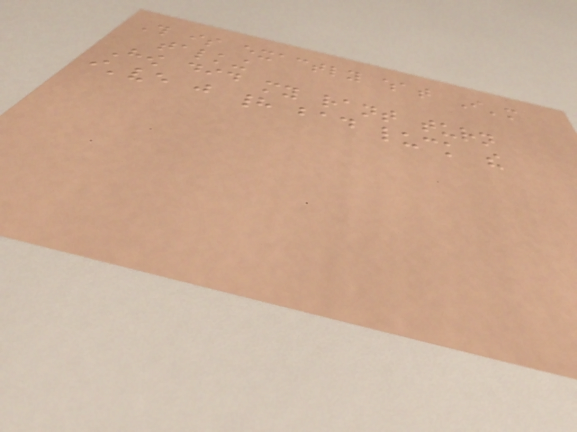This is exactly what I'm
talking
How did my rant turn
i've just had bad luck the
